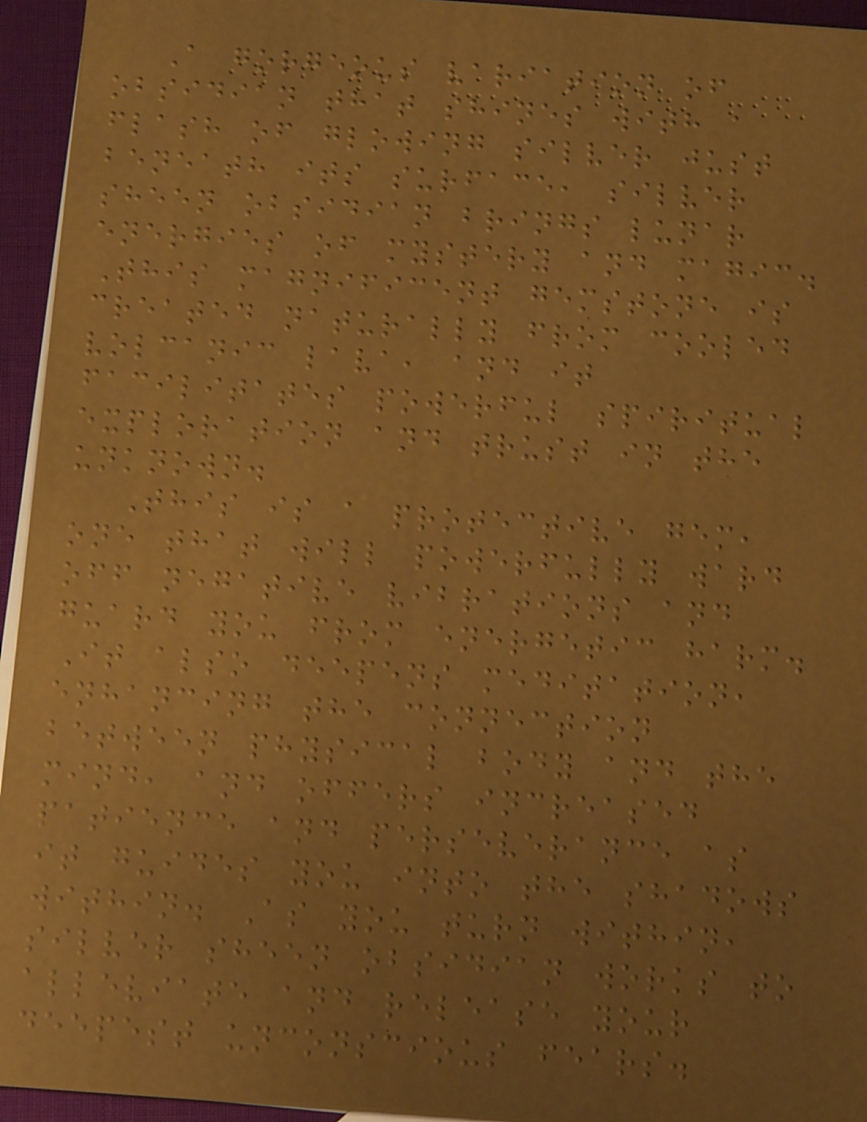A gorgeous variation of
obsidian that shines with a
flash of glowing silver just
beneath its surface, silver
sheen obsidian brings lunar
energies of mystery and magic.
This magnificent gemstone is
created naturally from cooled
volcanic lava, and it
facilitates powerful spiritual
exploration and trust in the
unknown.
This is a protective gem,
one that will powerfully ward
off negative vibrations and
guard you from energetic harm.
It also deepens meditation,
enhancing the connection
between physical body and the
mind, and offers increased
patience and perseverance as
it guides you into the shadows
within. As you turn within,
silver sheen obsidian works to
alleviate and release your
deepest unconscious fears.
